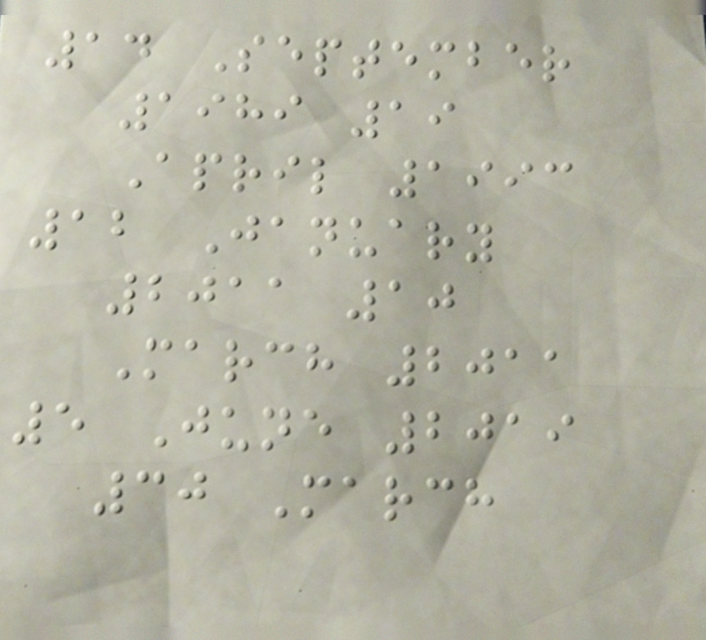14 September
1989 19
April 1993
12 January
2011 10
March 2011
5 June 2019
30 March
